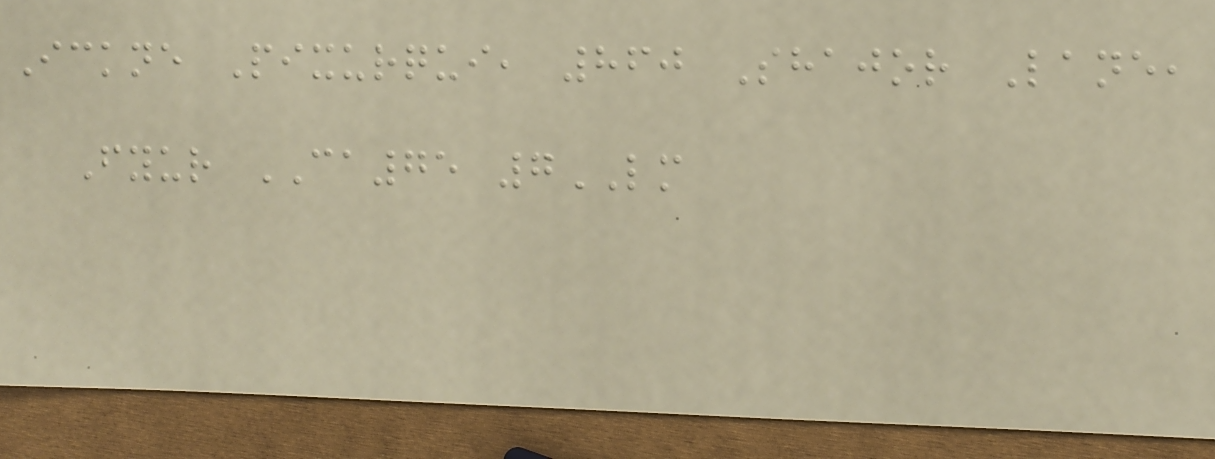Ickne Pixurqui, 860 Shajor Lane,
Fyur CA75 7LM
